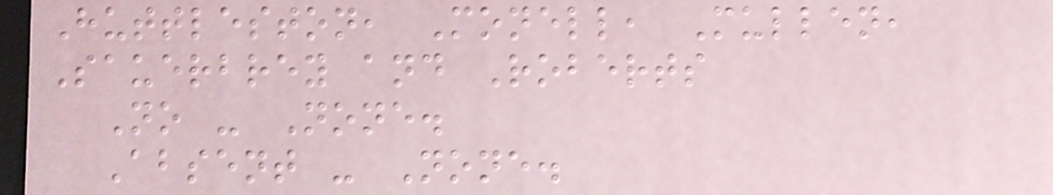Huttleston, Monell, Mullen,
Sauerbrey and Roberts
No - None.
Absent - None.
